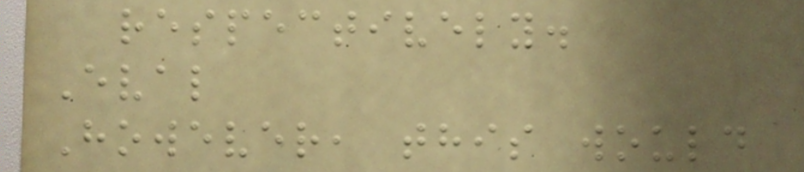respectively.
Eval
However, this would
